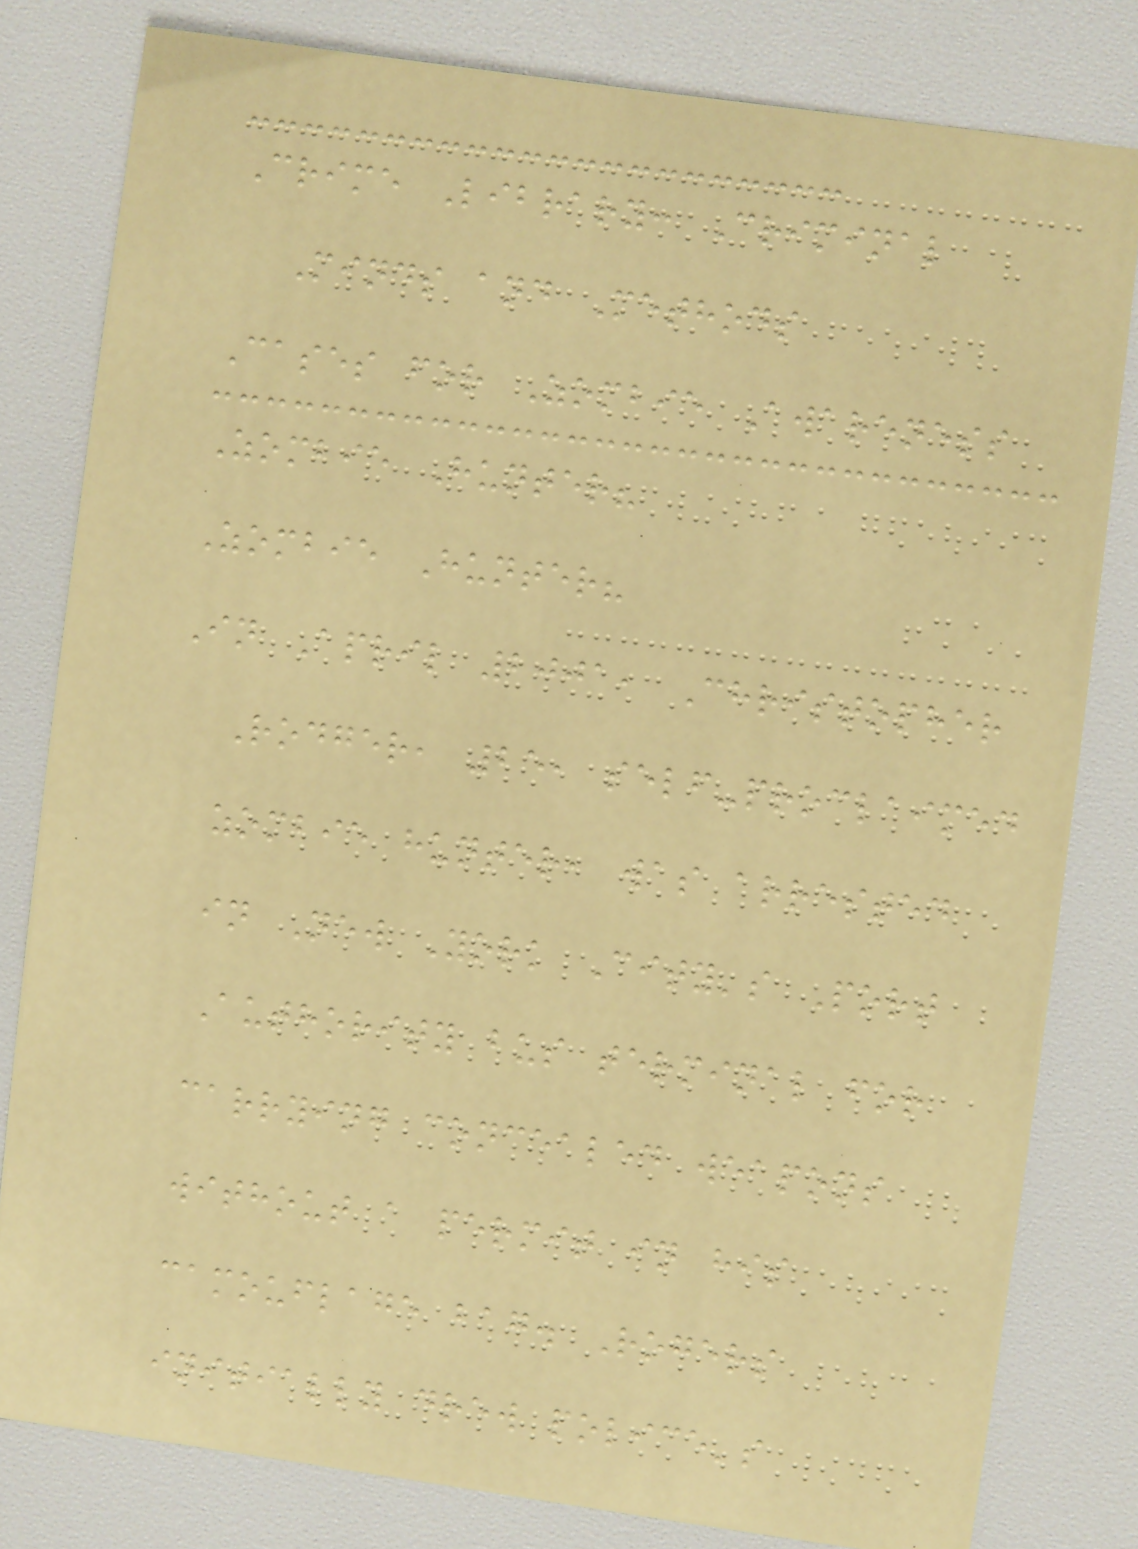Crime Library: Criminal
Minds and Methods
Cases for Zombie Awareness
Zombie Hunter?
Zombie Hunter?
In April 2001, Christopher
Rodger, 25, self-proclaimed
zombie hunter, was arrested
in New York City's Port
Authority bus terminal for
carrying concealed weapons
without a permit in his
camouflage bag. Rogers
initially drew police's
